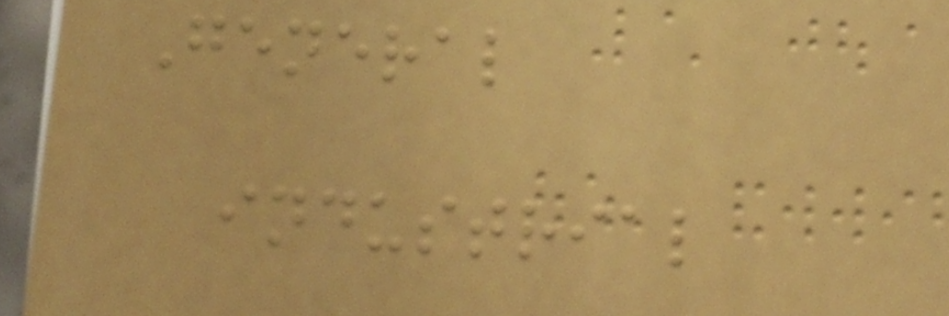General
industrial
